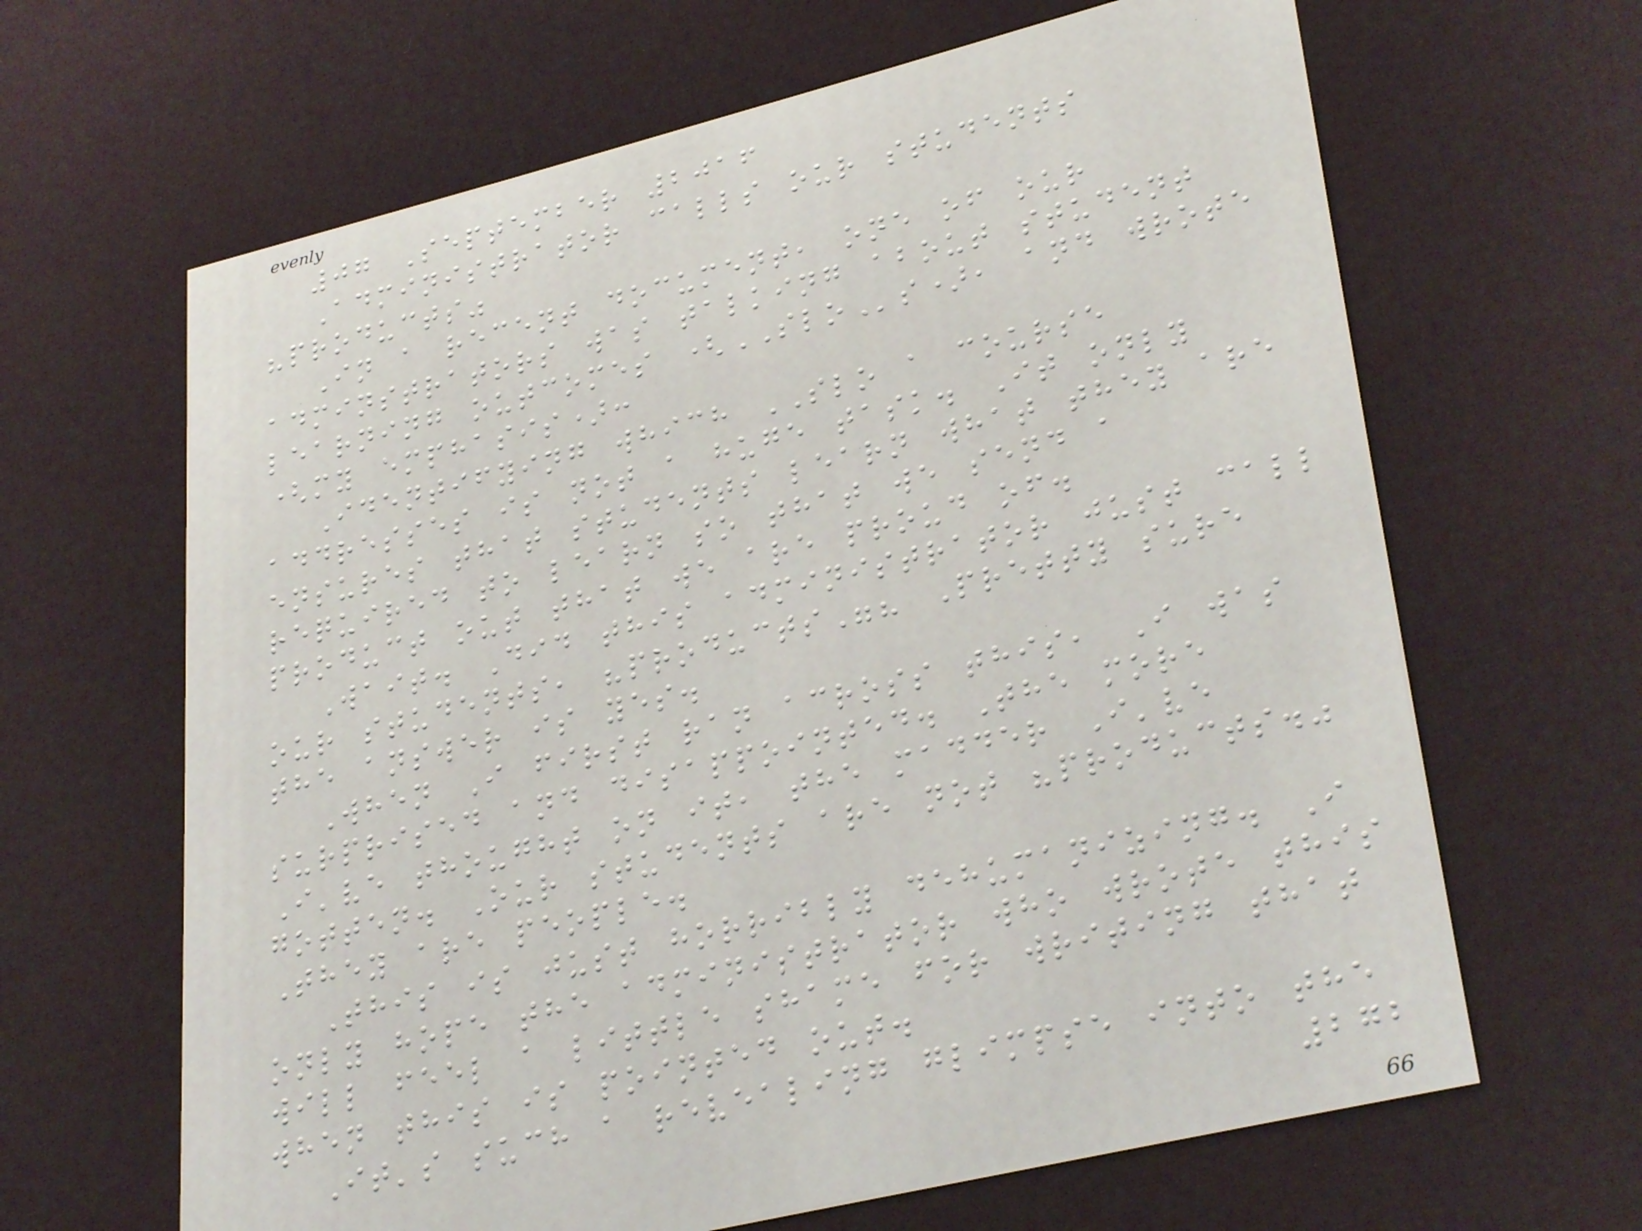07 September 2016
Administrator calls our students
"products"
In a recent document, one of our
adminstrators was talking about student
learning outcomes (SLOs), and wrote
(my emphasis):
Identifying which SLO a course
addresses is not a huge task. It only
ensures that students learn what they are
required to learn so that we send a
product out that we are proud of.
Wait. Did this administrator just call
our students, "products"? Pretty sure
the answer is yes.
When I first ran across this, I was
surprised and disappointed. The more
I've thought on it, the madder I've
gotten. Our students are not "products."
They are people.
This is just horribly dehumanizing. I
only hope the administrator who wrote this
will feel a little shame for writing that
when this is pointed out.
It's such a revealing glimpse into the
272
